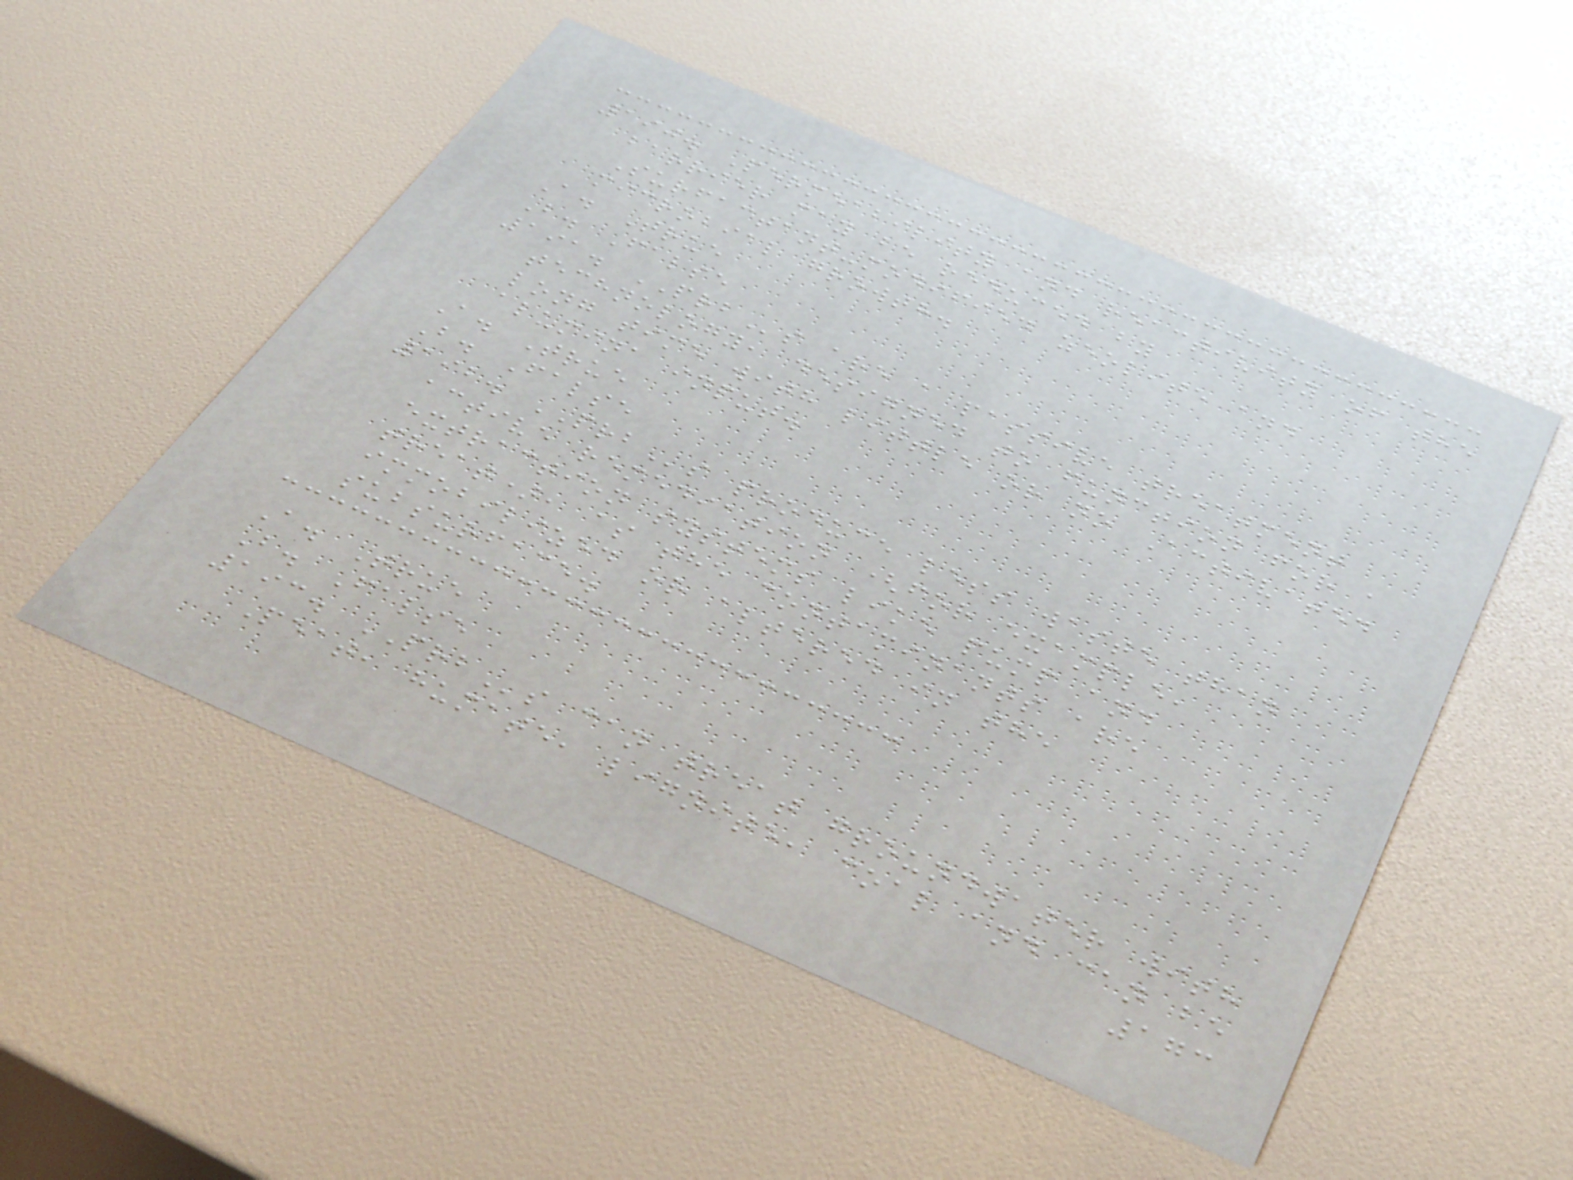190. Permeability and reactivity of the
barrier may be reduced by
Surfactant-modified zeolite and
microbial growth.
A. True
B. False
191. PRBs are a passive treatment
technology, designed to function for a
long time with little or no Activated
alumina input.
A. True
B. False
192. PRBs produce less waste than
active remediation (for example,
extraction systems like pump and
treat), as the contaminants are
immobilized or altered in the
subsurface.
A. True
B. False
193. PRBs can treat groundwater with
Peat, humate, lignite, coal and can be
173
